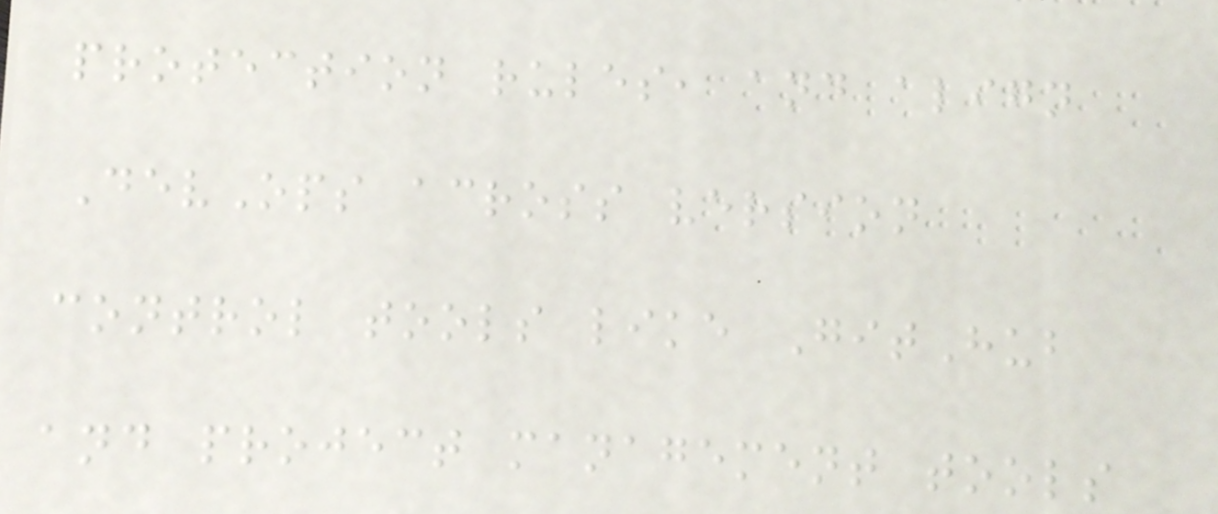protection rules, and align
DevOps across version
control tools like GitHub
and project management tools
